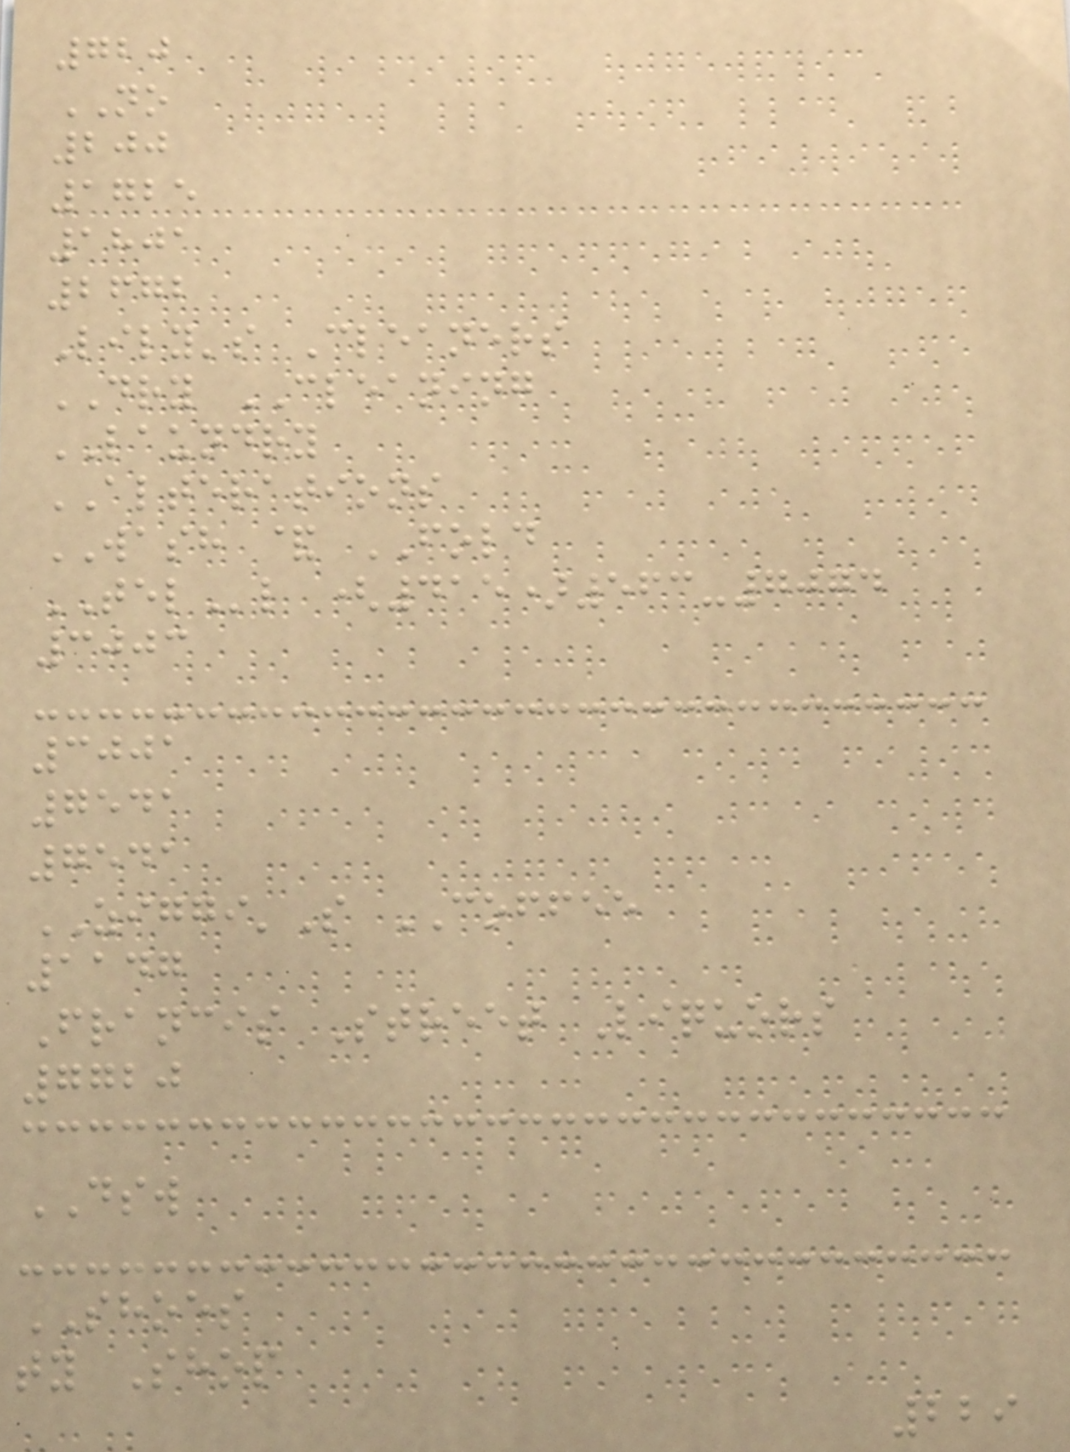720
NO
200
1725
1801
2672
Lily's Cleaners
DRY CLEANING
LAUNDRY
ALTERATIONS
WASH & FOLD
TELl (415)563-7074
3003
3001
7541
7541
ZIGGI'S COFFEE
1147
Francis Street Liquors
7720
DSW
SHOES
ty Shop
229
